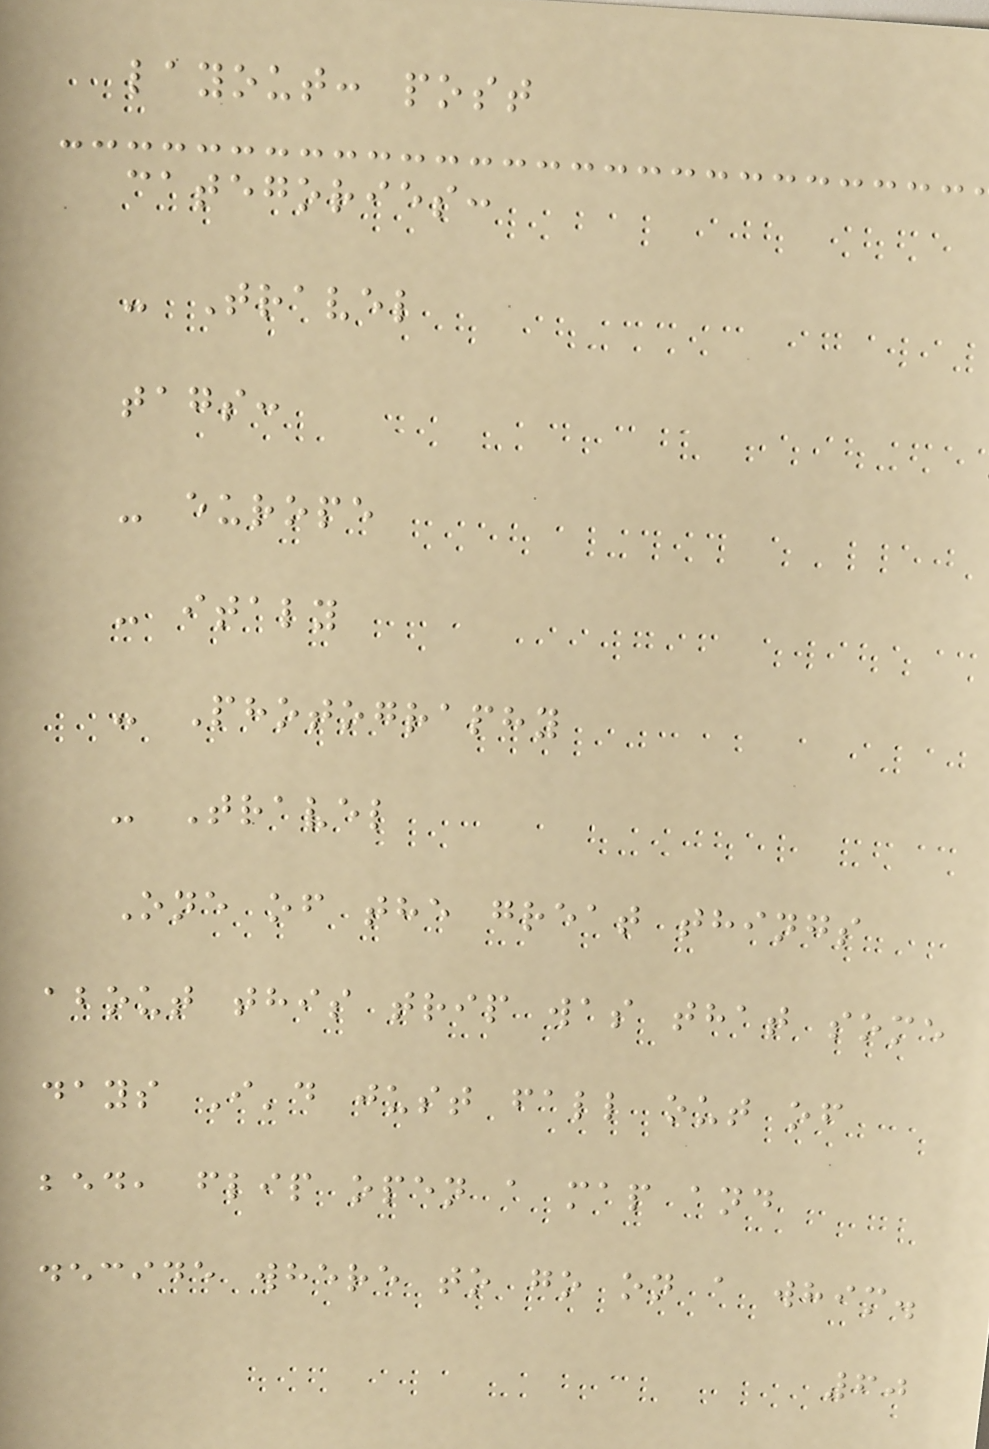layout: post
categories:
- Travel
tags:
- europe
- italy
- Photography
- Travel
One of the great things
about this trip was that some
days I'd just fall out of
bed, flip open a map and
decide where to go on a whim.
60
